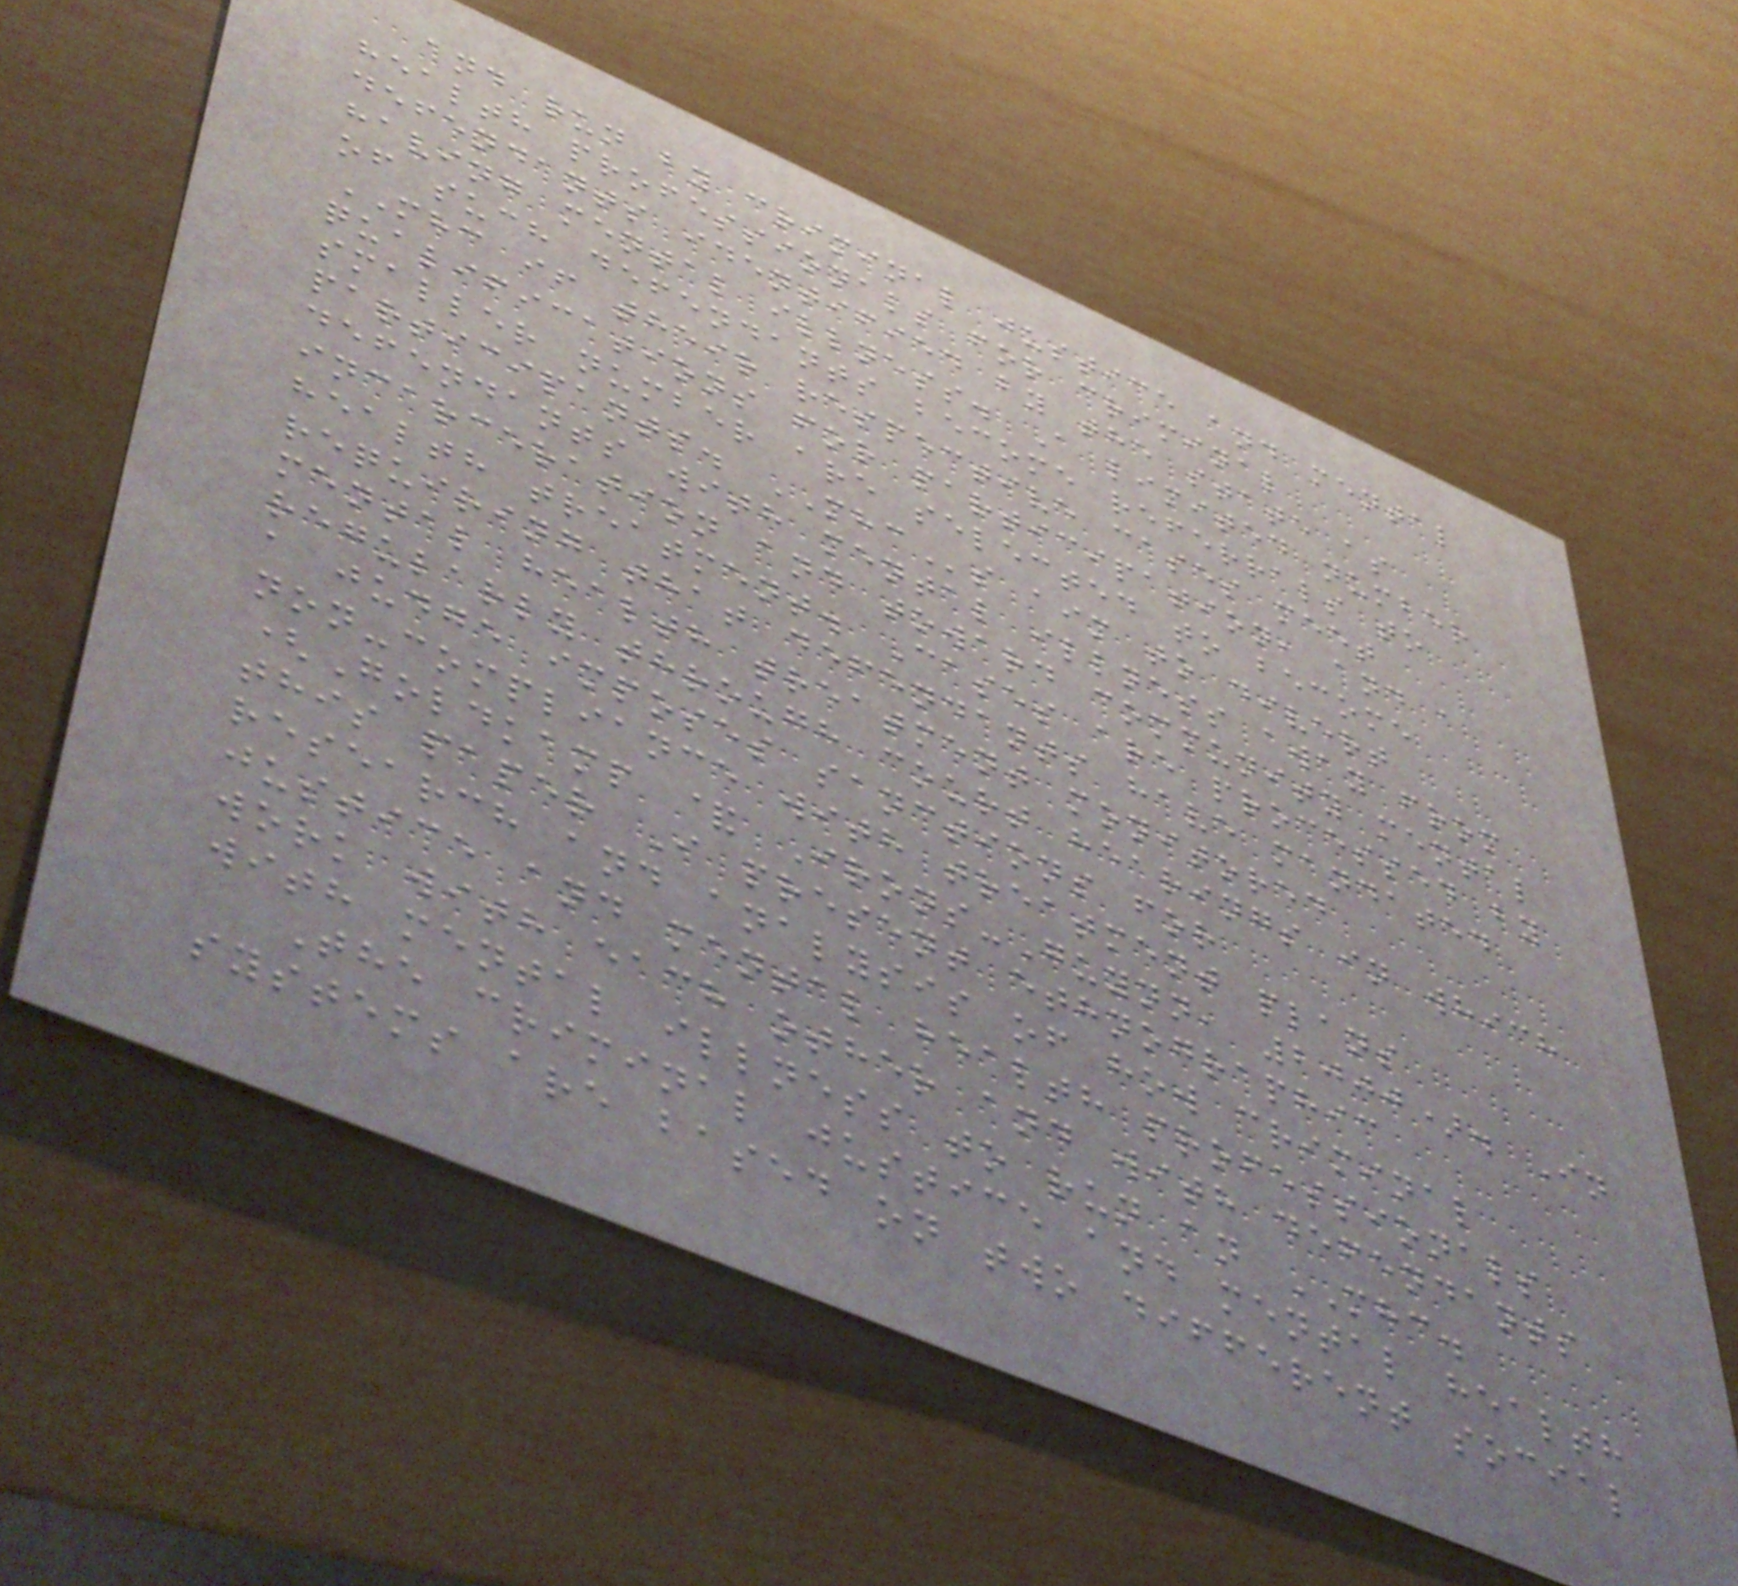and run by criminal justice and mental
health professionals for criminal
defendants identified by the state as
having mental illness. A limited number
of such defendants become referrals to
MHC if their respective cases meet
qualifications for participation, and a
smaller number are selected to become
participants. MHCs aim to divert
defendants with mental illness away from
incarceration and toward community mental
health treatment. Cases are processed by
requiring that defendants have mandated
mental health treatment monitored
regularly through court hearings in which
a judge imposes sanctions for
non-compliance with treatment plans
(Goldkamp & Irons-Guynn, 2000). In
this paper I present ethnographic
research and analysis of how criminal
justice and mental health professionals
work with each other and with defendants
with mental illness to run an MHC.
The criminal justice and mental health
systems are based on two different social
